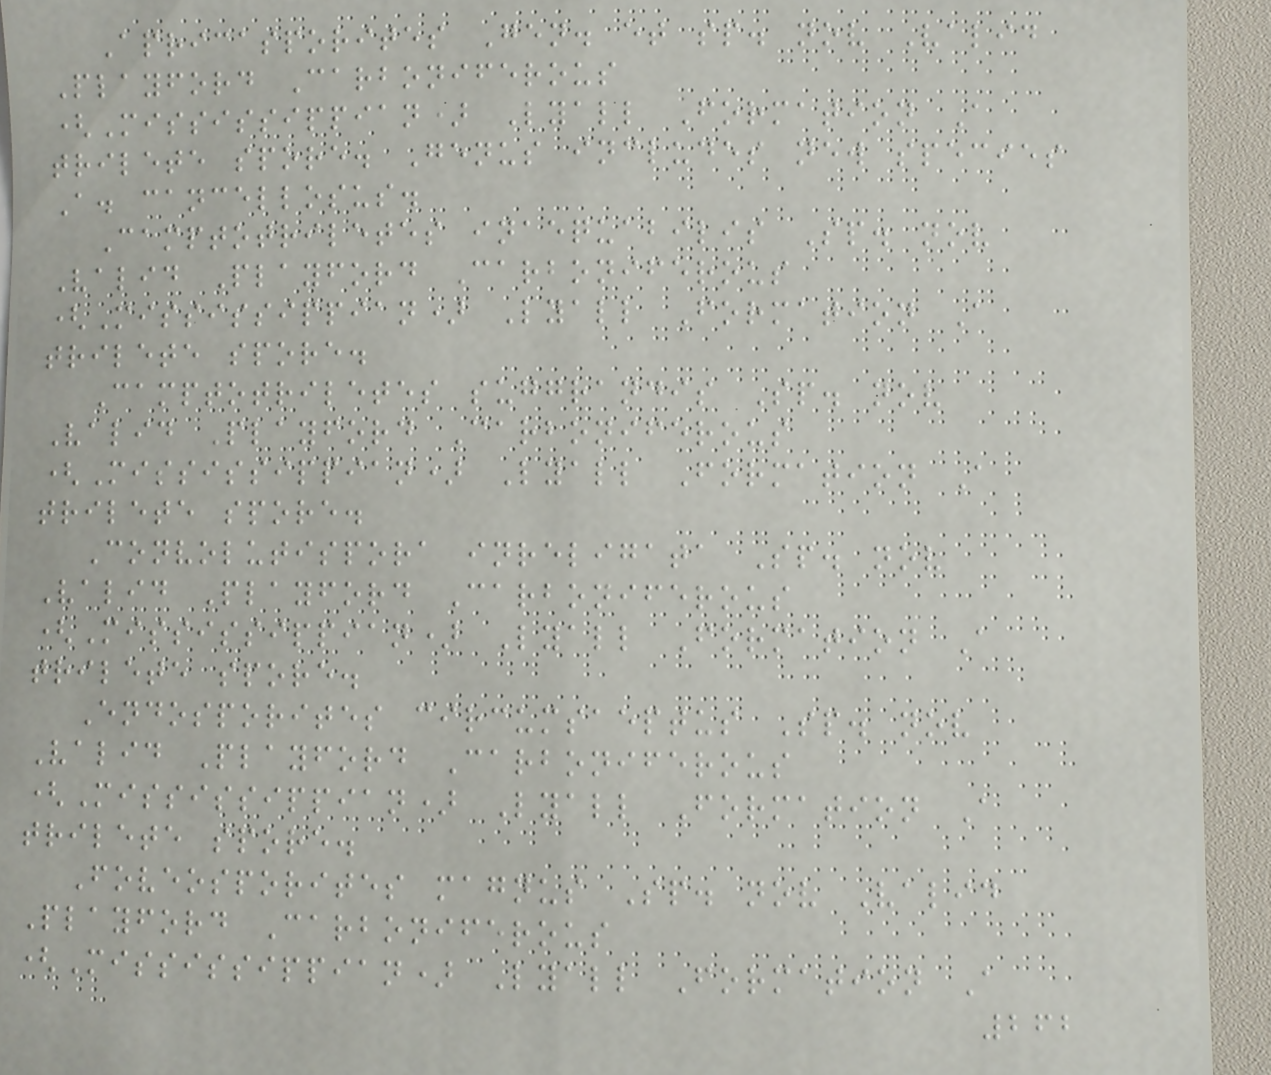Apricasporites Gen. et sp. nov Valid
Playford Carboniferous
(Mississippian) Lyall Formation A
trilete spore. Genus includes new species
A. cancellosus.
Camptotriletes inaequabilis Sp. nov
Valid Playford Carboniferous
(Mississippian) Lyall Formation A
trilete spore.
Camptotriletes suggrandis Sp. nov
Valid Playford Carboniferous
(Mississippian) Lyall Formation A
trilete spore.
Convolutispora inreligata Sp. nov
Valid Playford Carboniferous
(Mississippian) Lyall Formation A
trilete spore.
Endosporites circumsaeptus Sp. nov
Valid Playford Carboniferous
(Mississippian) Lyall Formation A
trilete spore.
Foveosporites magnus Sp. nov Valid
Playford Carboniferous
(Mississippian) Lyall Formation A
262
